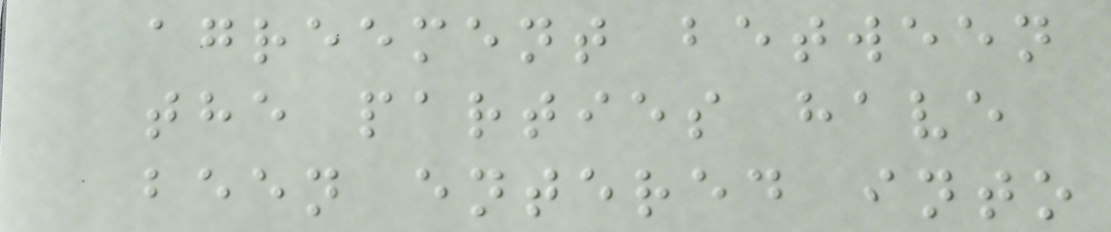agreement between
the parties have
been entered into
